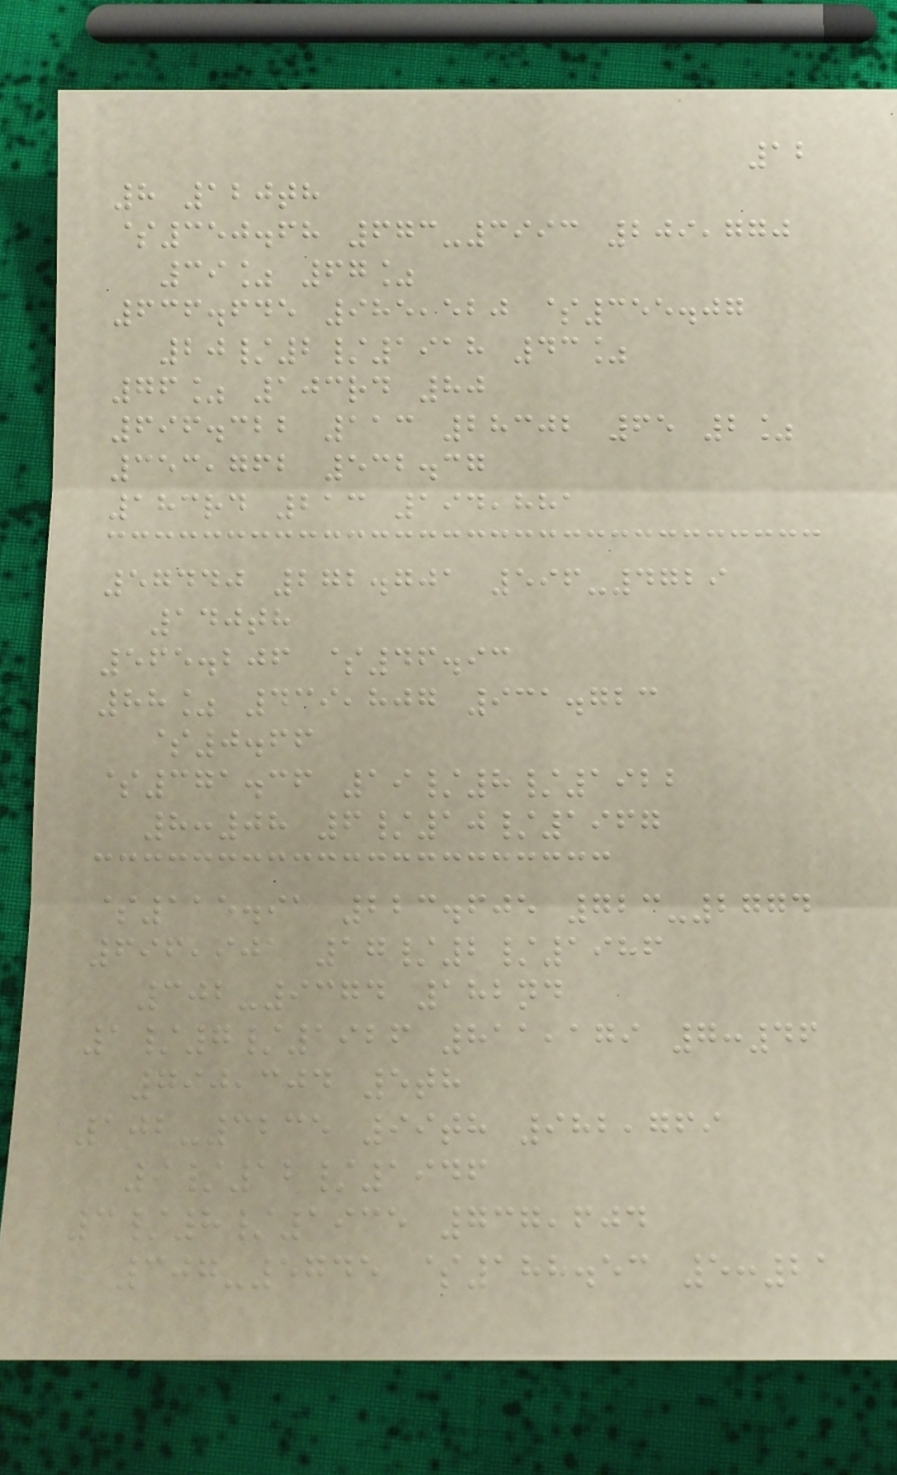12
8 120th
$350.68 673-3993 209,770
39% 67%
636.645 985,520 $355.07
20/2/1918 43%
76% 103rd 80
696.322 113 28302 65 2%
353,762 532.37
183rd 213 194,881
57440 272.701 596-4729
140th
565.206 $46.93
88% 439,807 931.723
$0.66
$371.36 19/8/1922
8:08 6/10/1967
$115.91 223.605 723-2774
696,901 17/2/1986
302-9374 182nd
1/7/1926 811,179 7:46
700,304 5th
102-3235 99th 982,769
9/12/1946
3/8/1935 737,604
307-5745 $188.53 5:21
